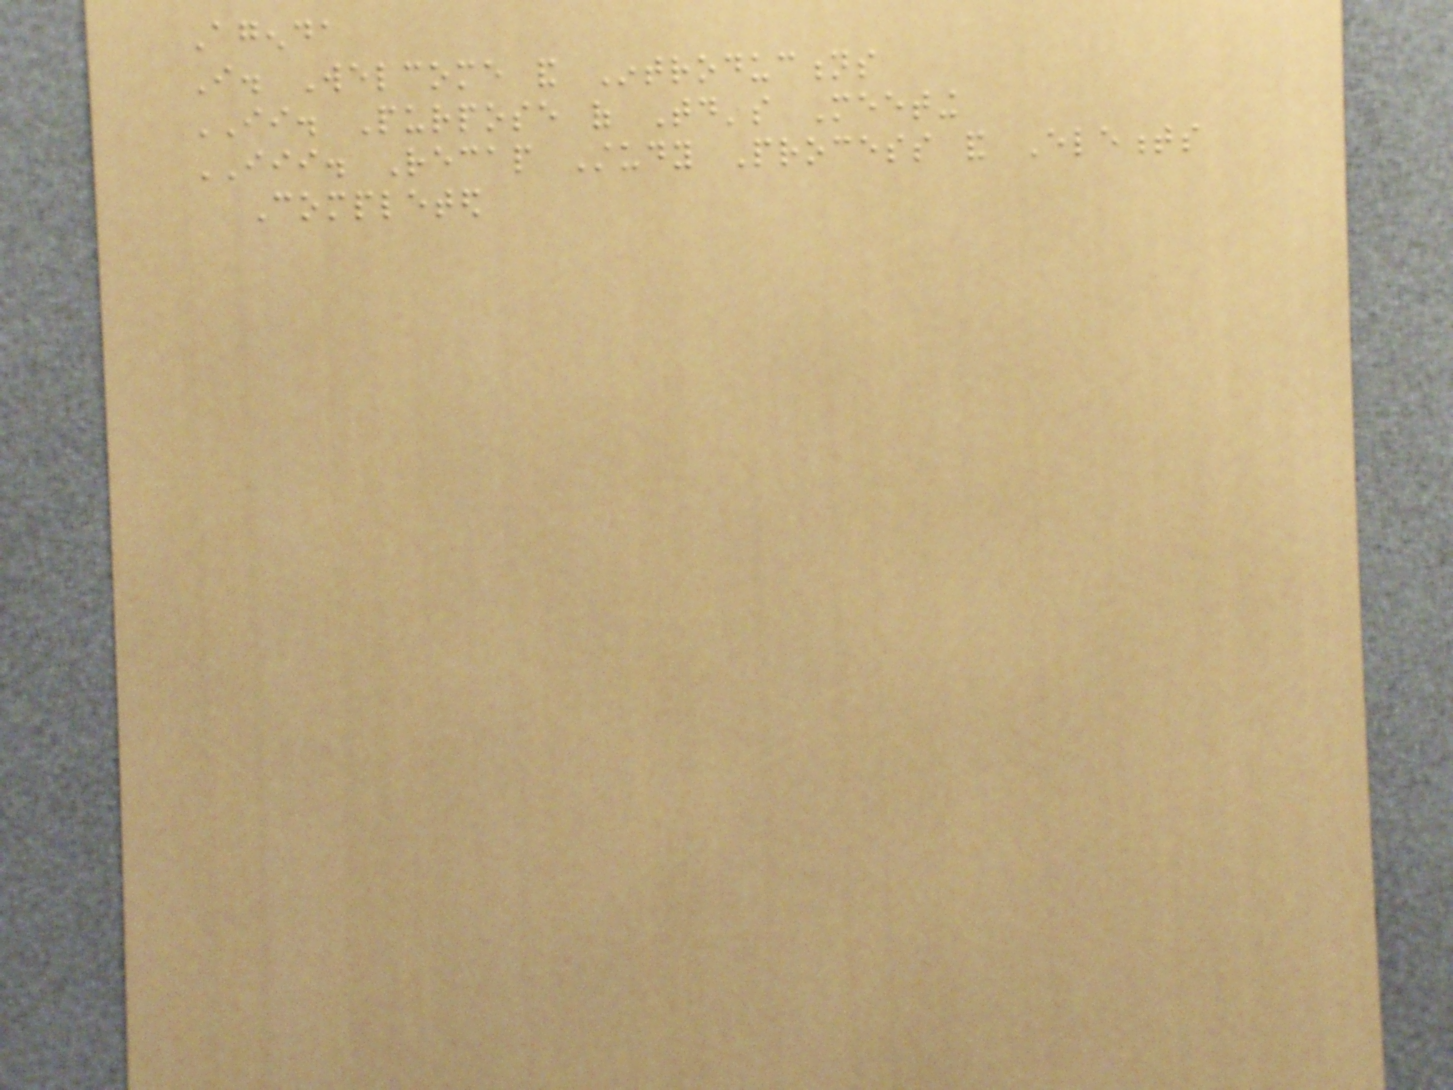Agenda
I. Welcome and Introductions
II. Purpose of Today's Meeting
III. Recap Study Process and Elements
Completed
